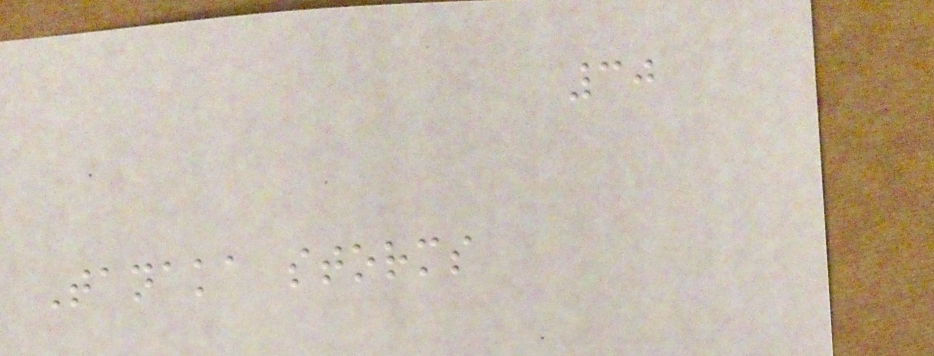30
Tanaka storms
